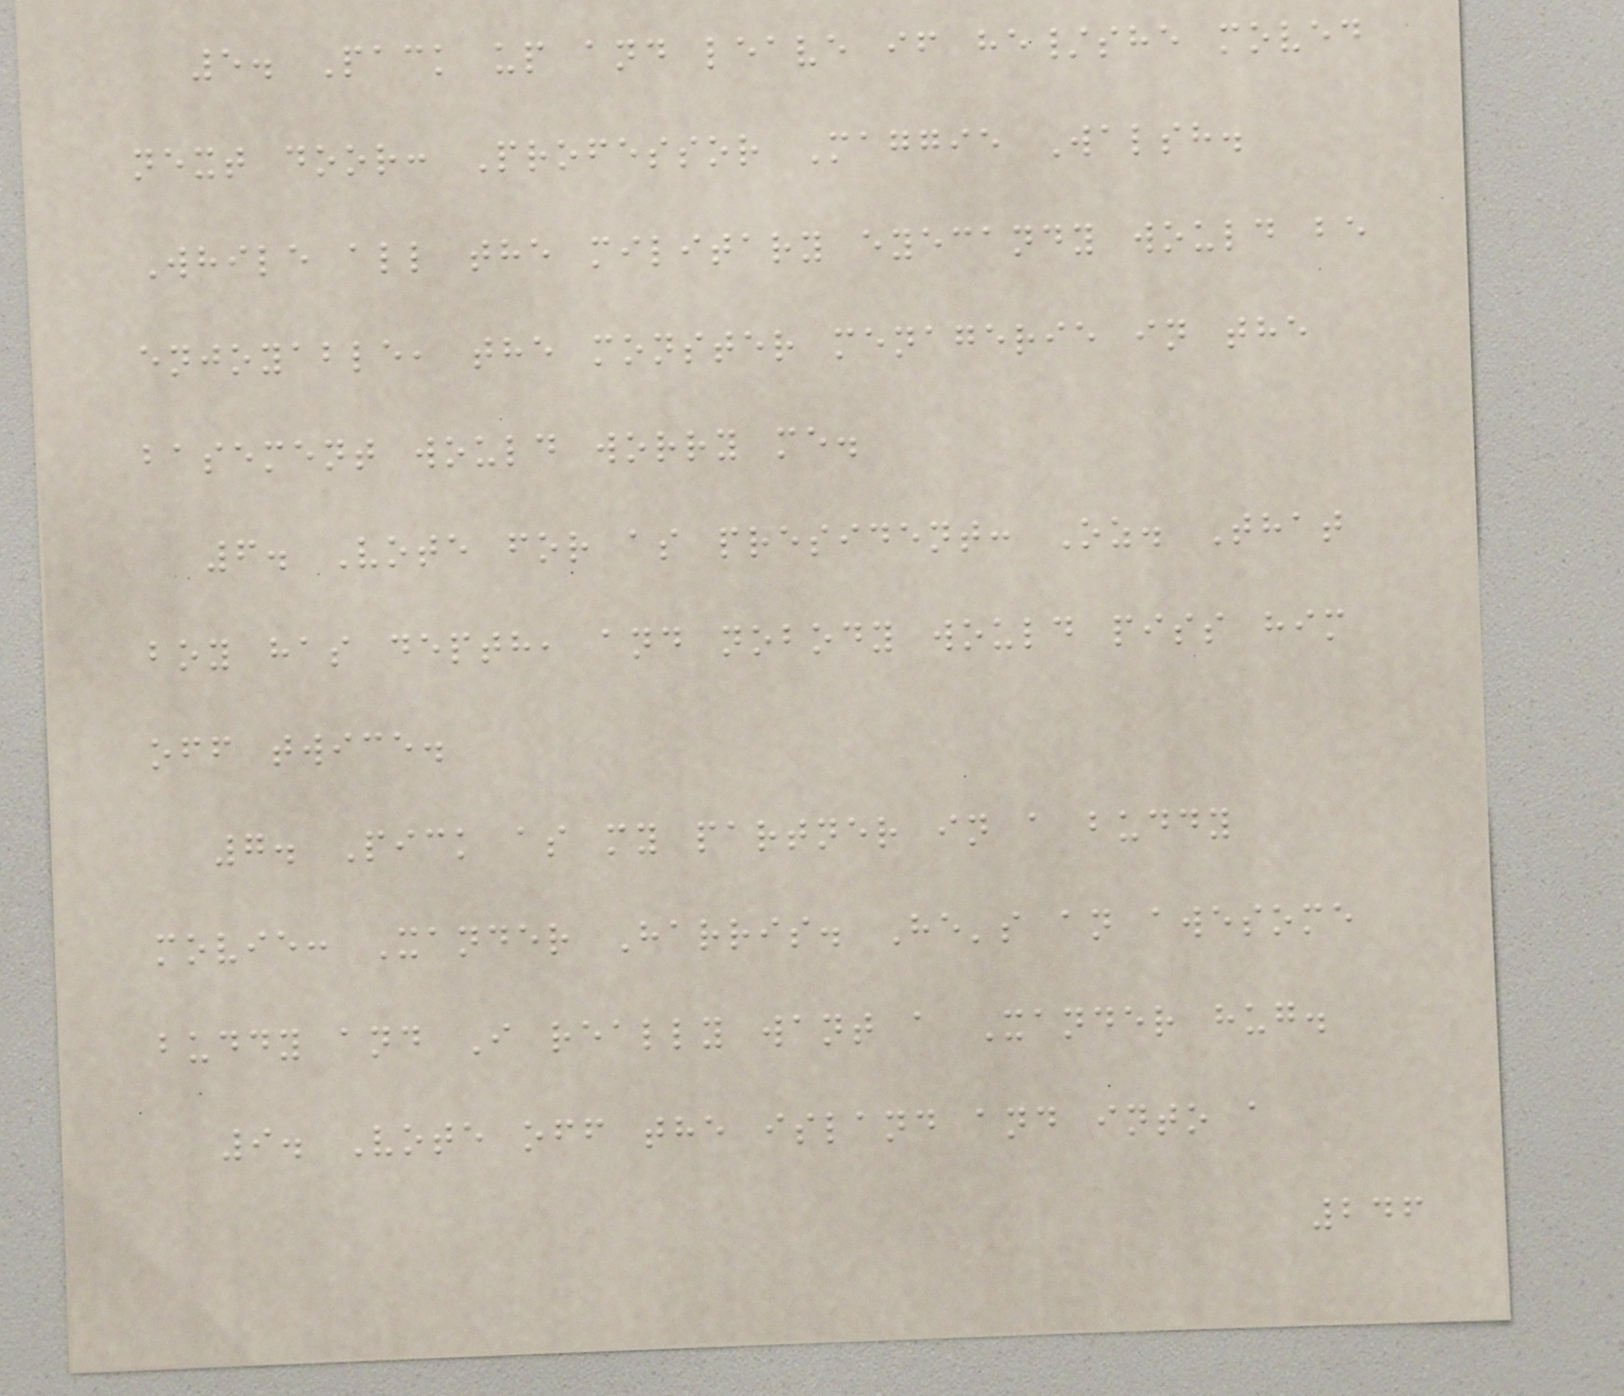5. Pack up and leave if he/she moved
next door: Professor Maggie Walsh.
While all the military eyecandy would be
enjoyable, the monster menagerie in the
basement would worry me.
6. Vote for as president: Oz. That
boy has depth, and nobody would piss him
off twice.
7. Pick as my partner in a buddy
movie: Xander Harris. He's an awesome
buddy and I really want a Xander hug.
9. Vote off the island and into a
246
